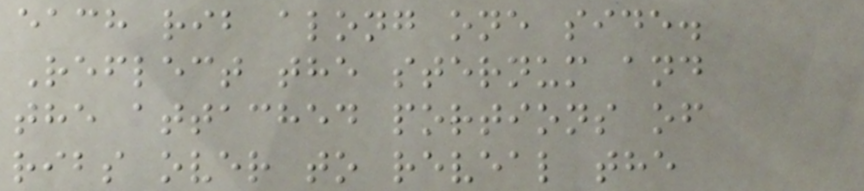each rib along one side.
Reflect the sternum and
the attached portions of
ribs over to reveal the
